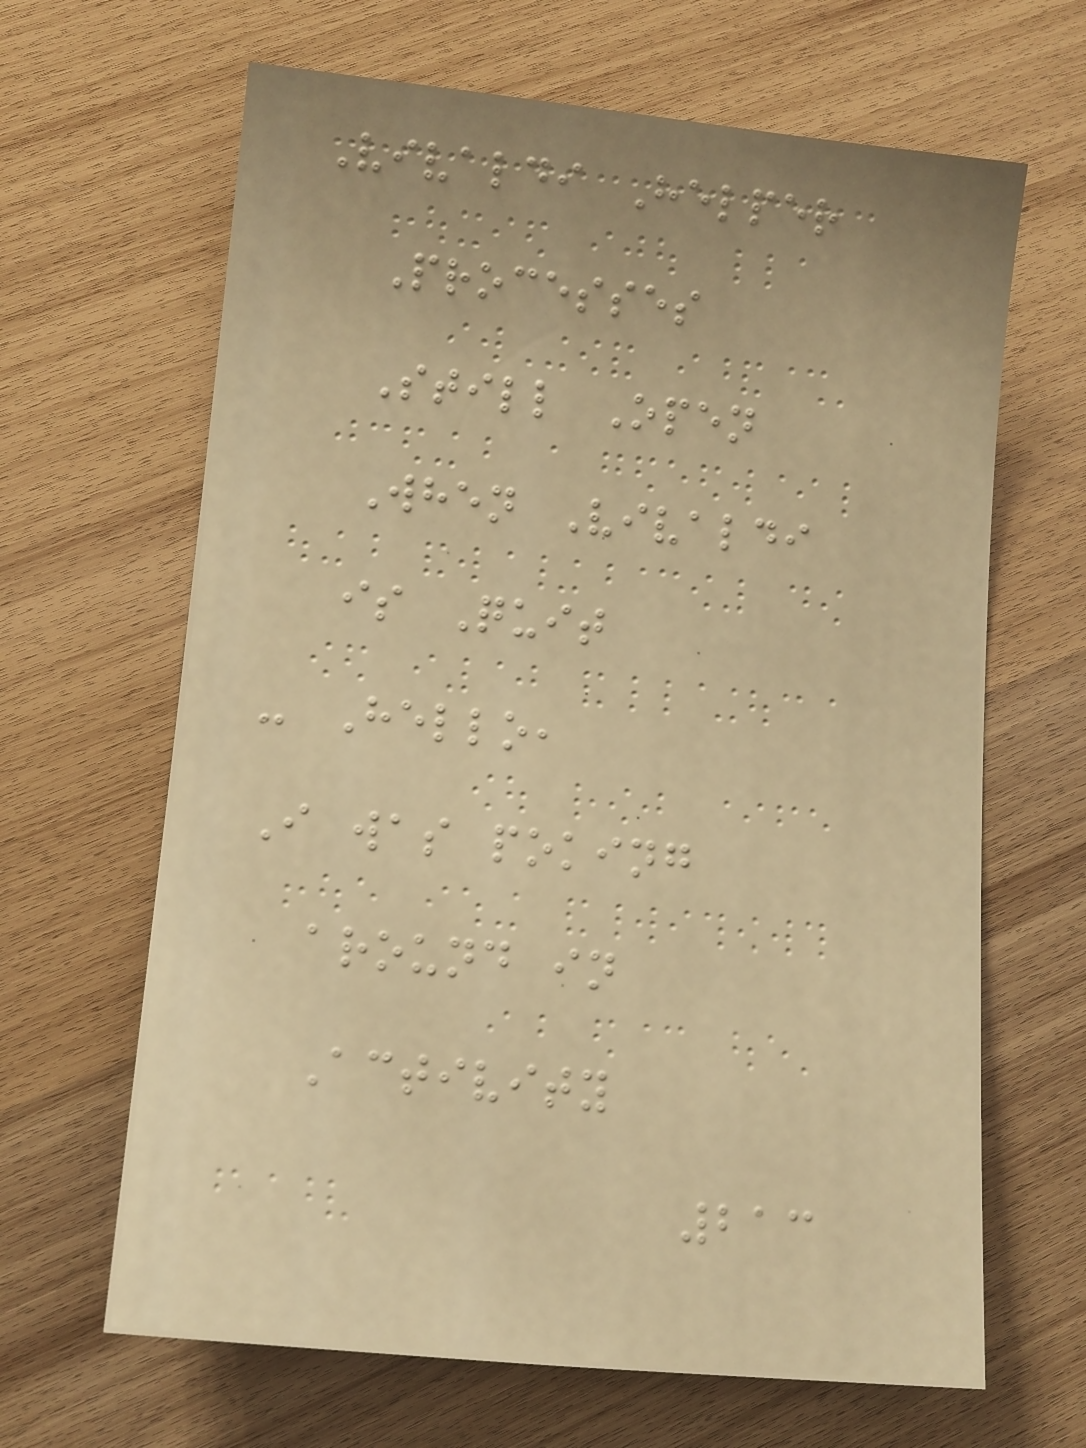Vivaldi Helper
Processes
Still Open
When Vivaldi
is Quit
- Hello,
I was poking
around in
Activity
213
